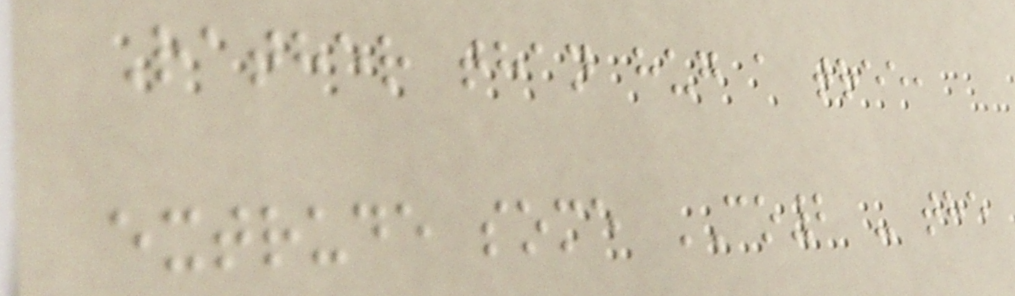Rather than hug a tree,
extrude some CO2 - the
